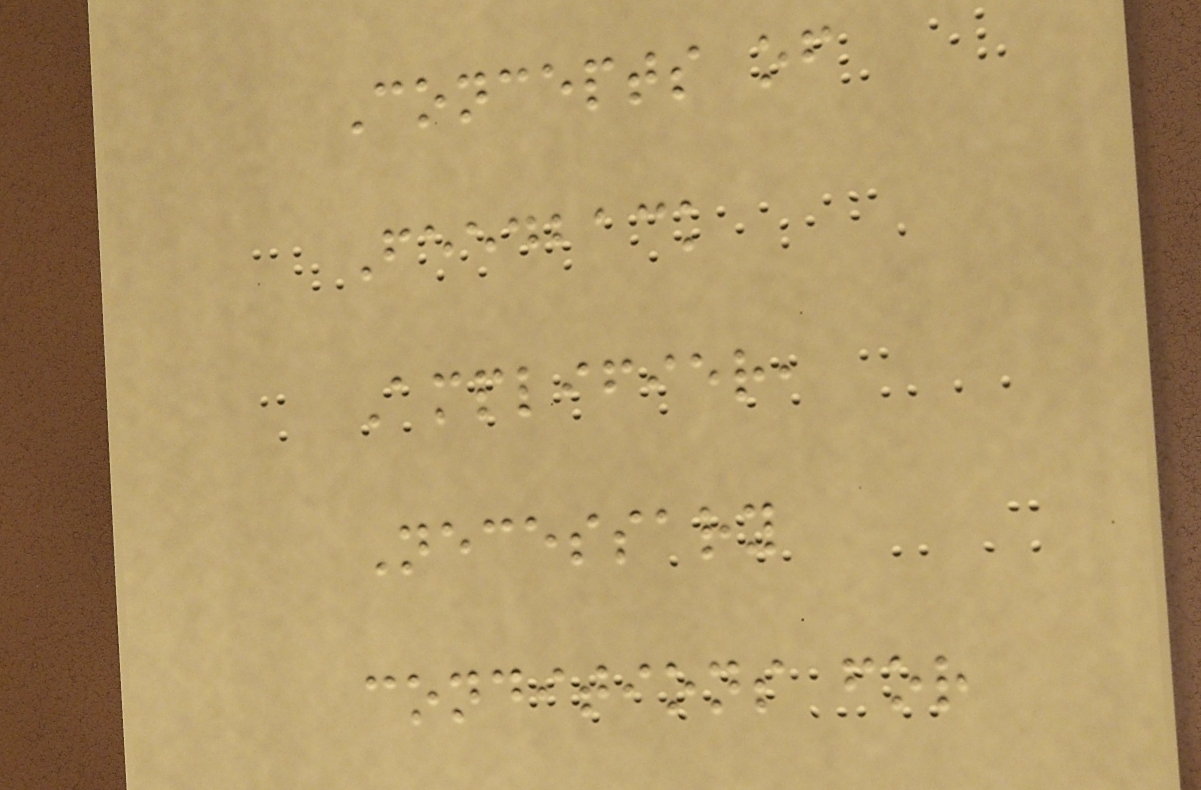Concepts of
Feedback
Amplifier,
Necessary
conditions for
